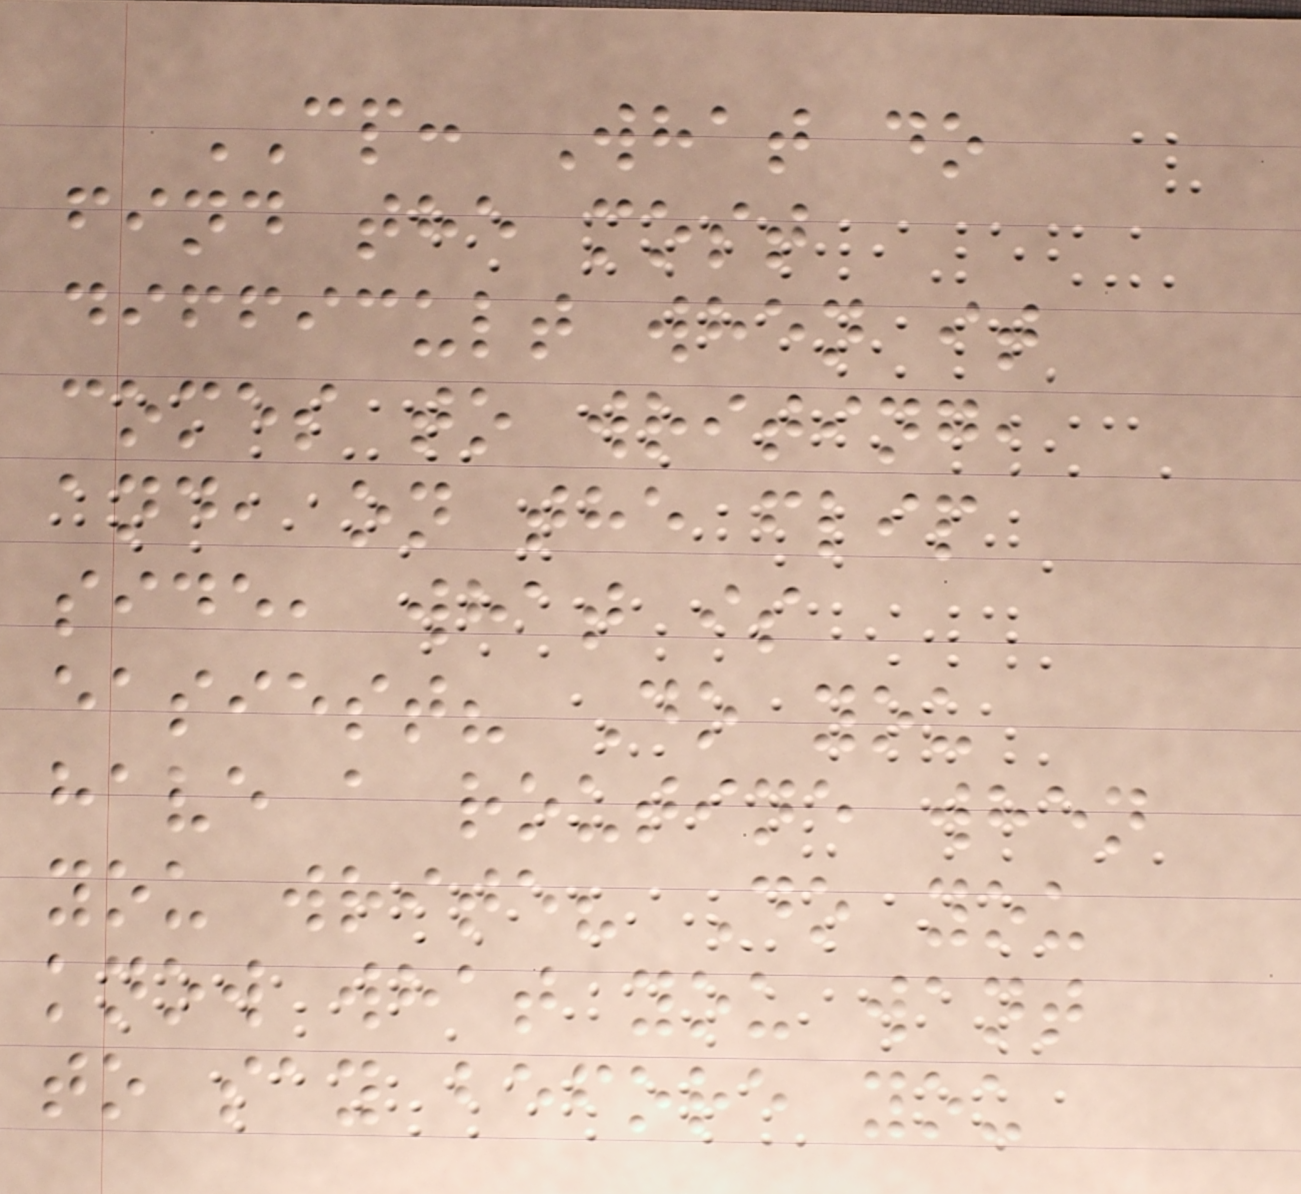CP: What do
find the most
difficult when it
comes to writing,
and, on the flip
side, what is
easiest? Do you
have a routine when
you write? Do you
know what you want
to say before you
